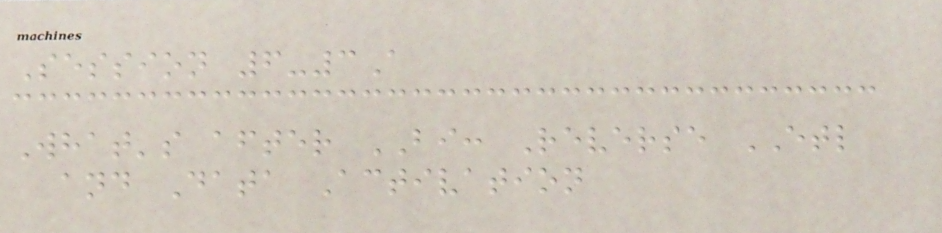Session 6-3A
What's after BI: Reverse ETL
and Data Activation
